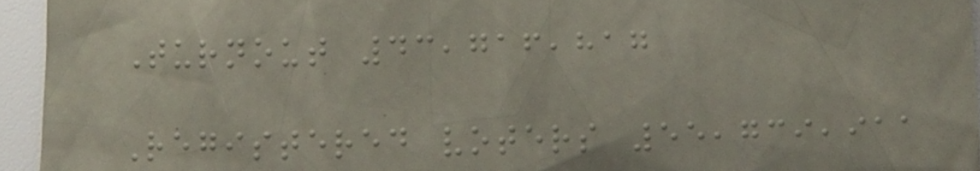Turnout 43,716,817
Registered voters 55,739,911
